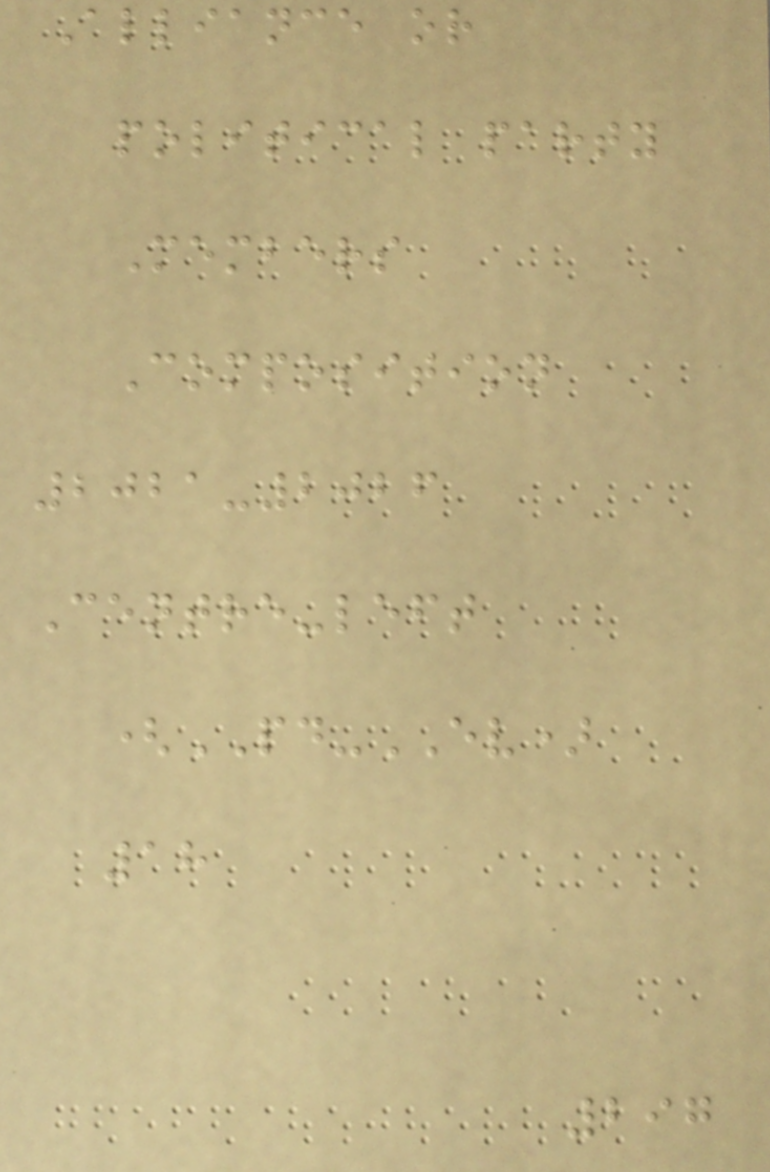Alliance or
political party
Members
Composition
2021-2026
Centre-left
(PD-EV)
18
297
